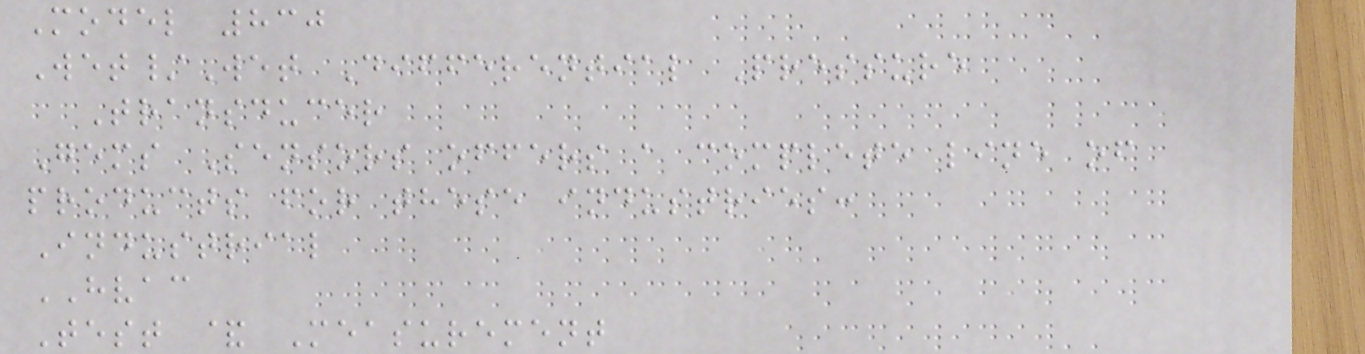Model 830
Wet/Wet Differential Pressure
Transducer
Gems Sensors offers a complete line of
products for these industries:
Industrial
HVAC
Test & Measurement
